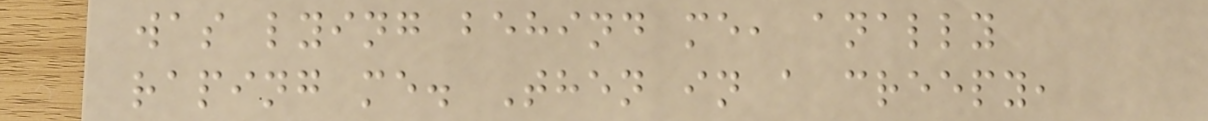was lying behind me, anally
raping me. Then in a creepy,
